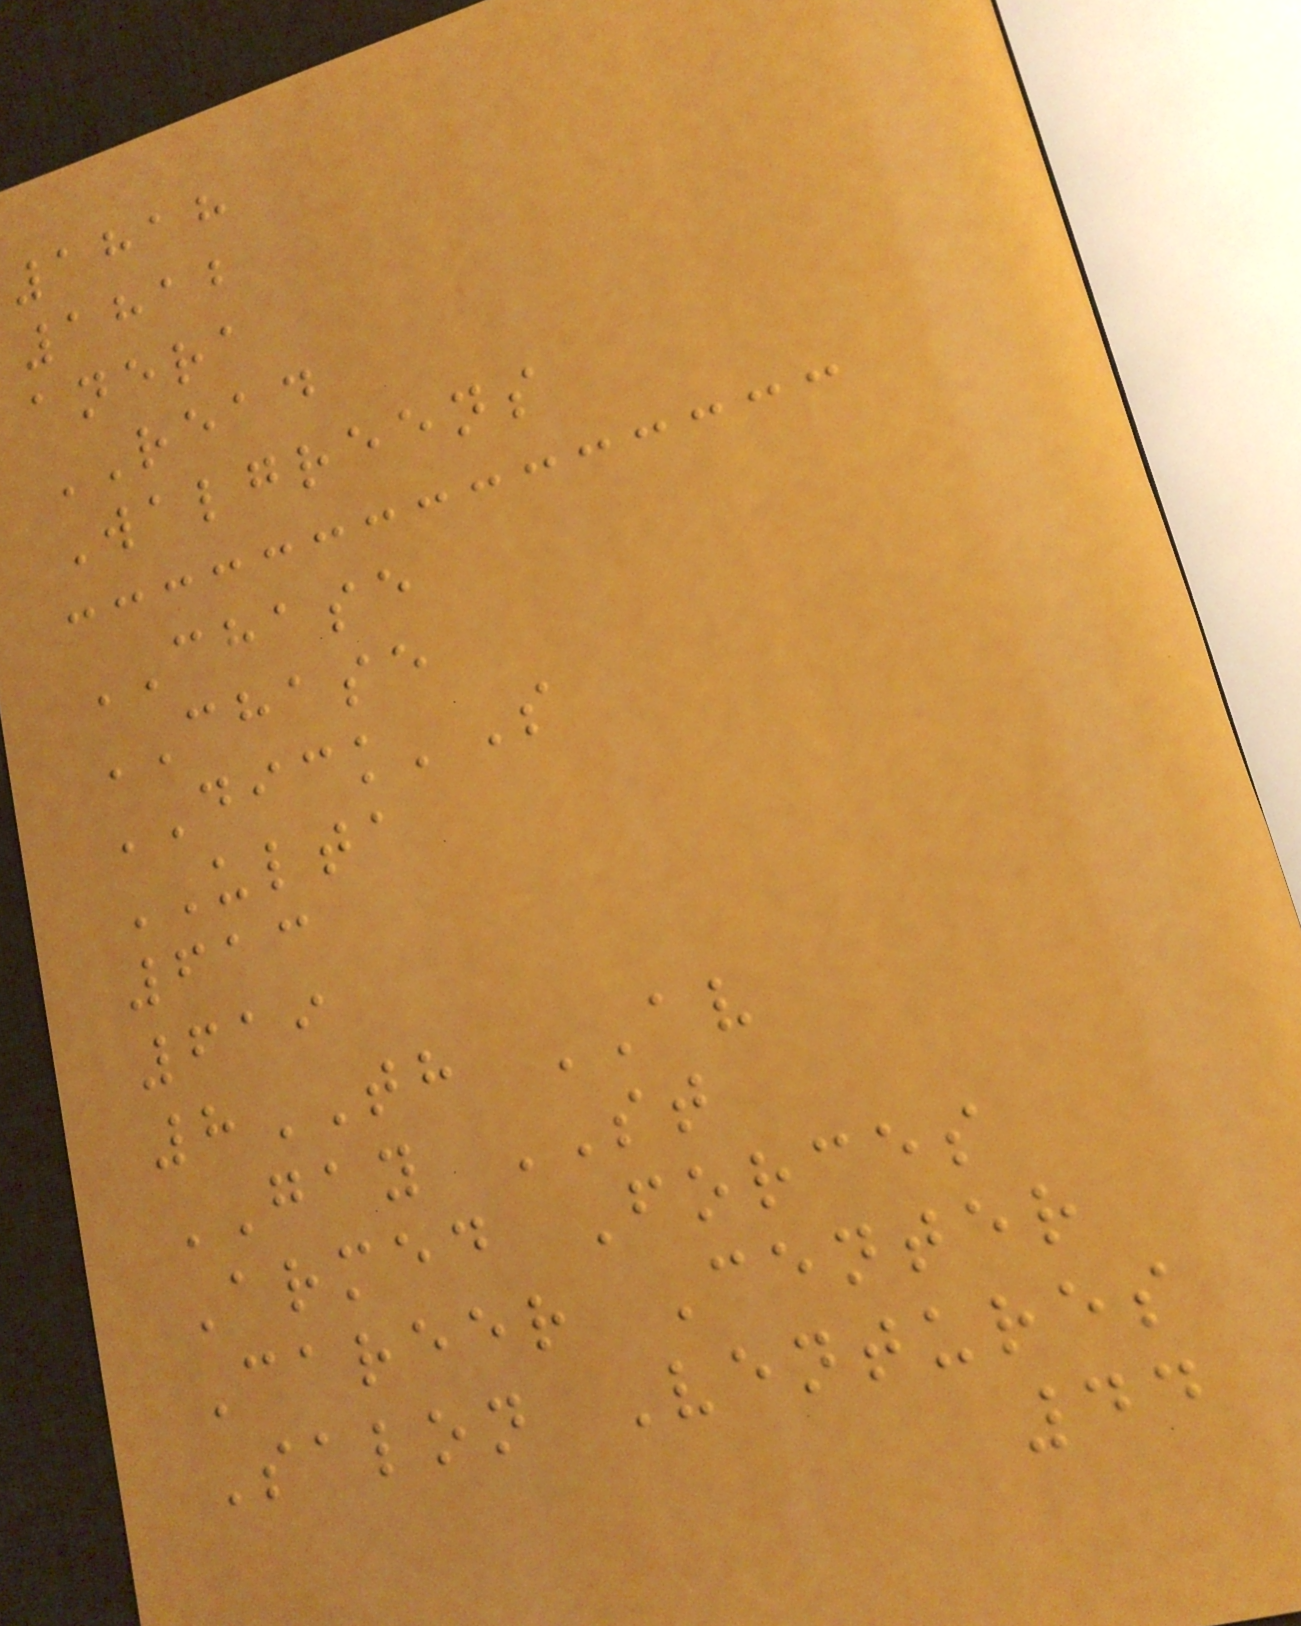1818
1812
anera
READ
Walgreens
CHASE
CHASE
DICK'S
ULTA
613
619
8TH AV
GAY ST
Armed Forces
Career Center
Salon Ventures
44
